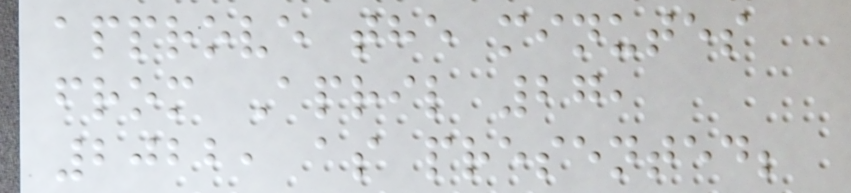approve the minutes
from April 27,
2022, as presented;
